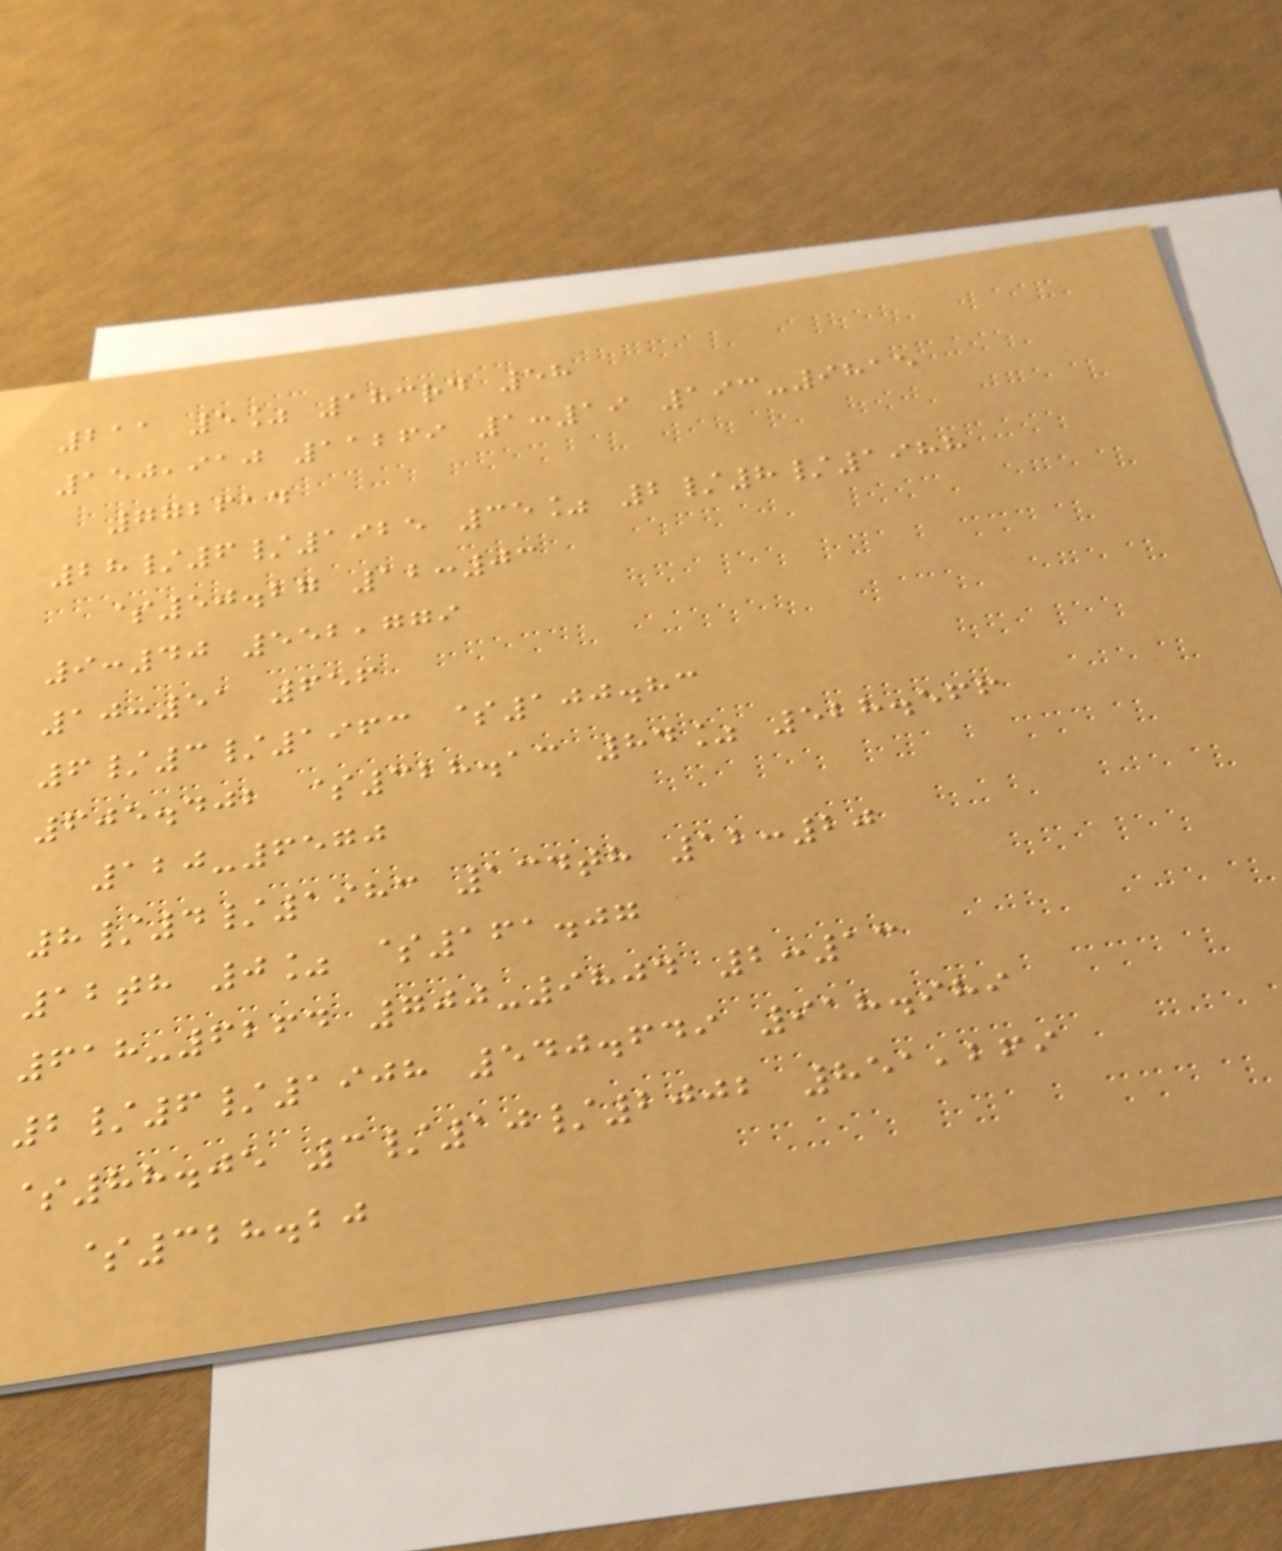211 5% 183rd 58
150,910 11269 1:19 193-9815
772614
28/6/1925 35% 2/8/1988
$50.27 12:03
9:40 552,779
10:51 656
6/3/1963 $100.83
605.402 $328.13 84% 528.566
120-6570
8/4/1983 134th 12:20
12th 0% $161.07
618-6264 700-9804 2:13
2/6/1908 540.649 918.989
$88.05 3/10/2002 851,269
$328.20
